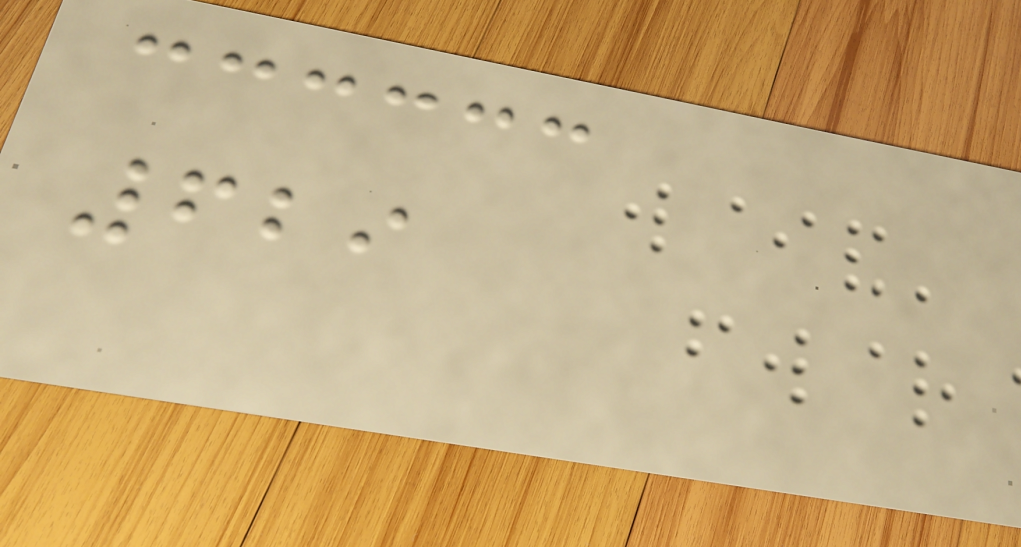629
